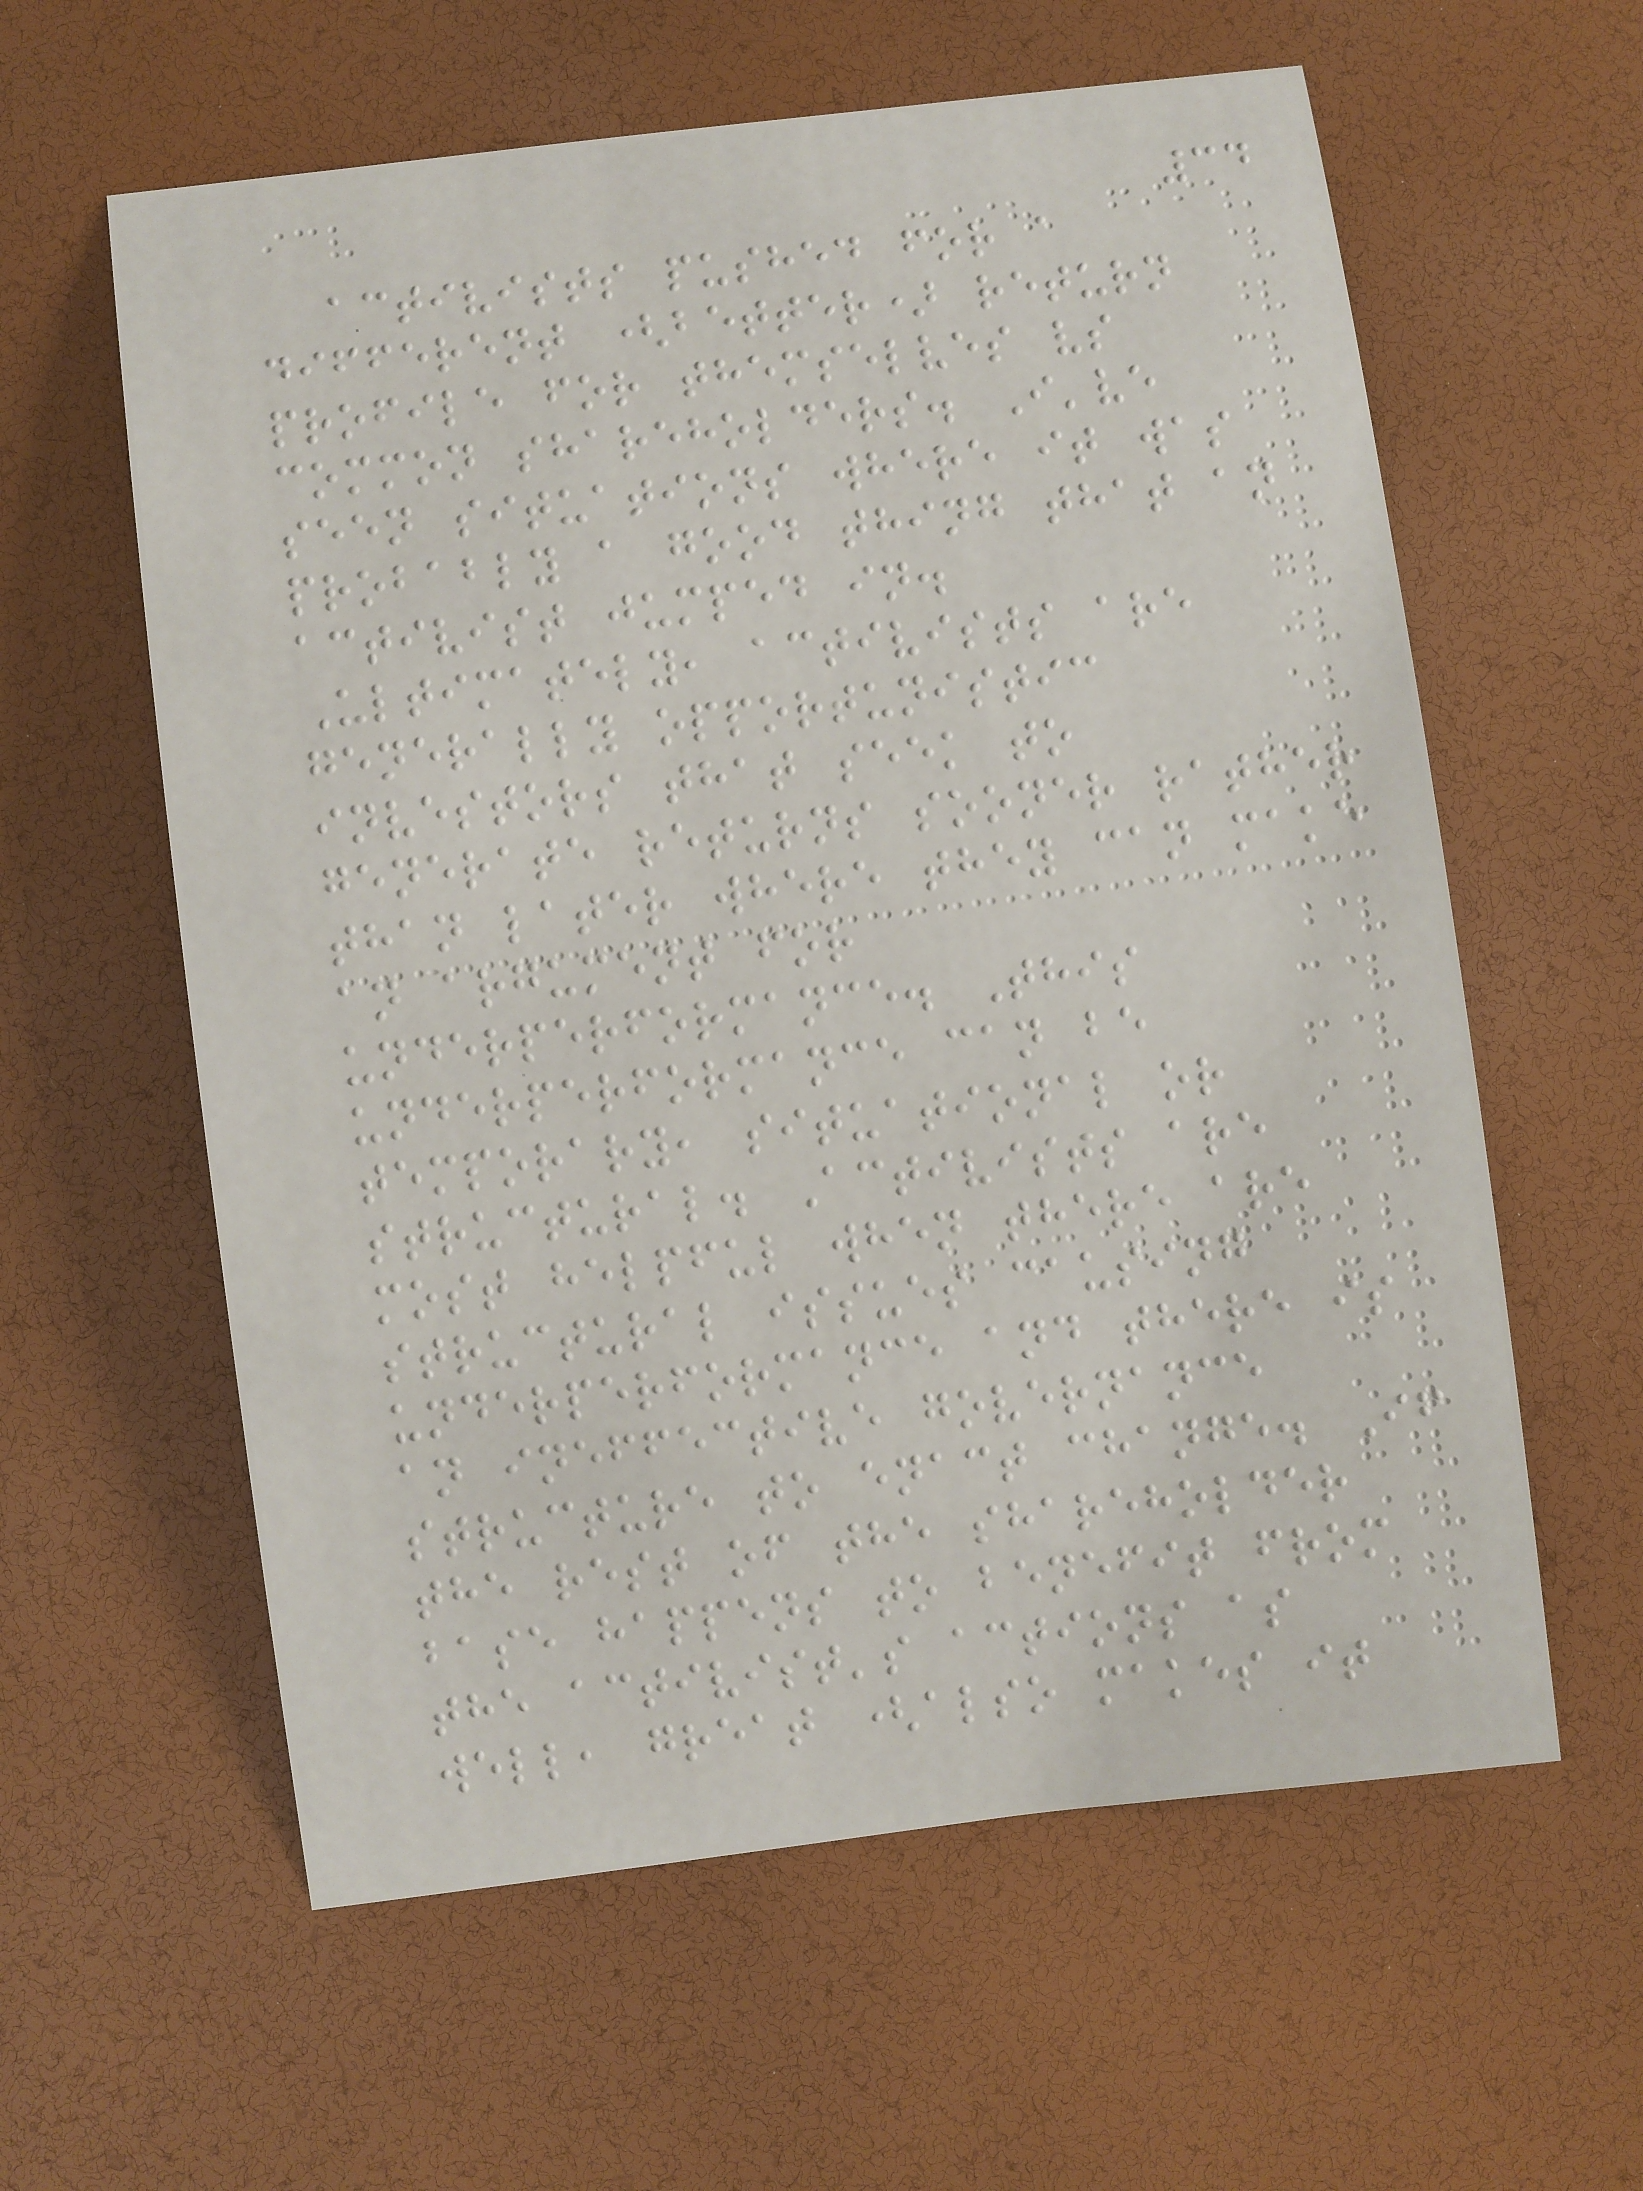34
activists pushed for a
different (better) return
profile for themselves vs
common shareholders. I've
seen situations where it was
probably a good thing that an
activist jumped in.
Ultimately, activists are
generally opportunistic
investors that seek to
generate returns sooner rather
than later where they can make
an argument for
underperformance. This
underperformance can be
temporary, situational or
structural. Activists are
most helpful when there are
structural issues causing
underperformance and there is
an ineffective governance
structure to enact change. If
the rest of the shareholder
base happens to benefit from
the activist's actions as
well, great (also makes it
